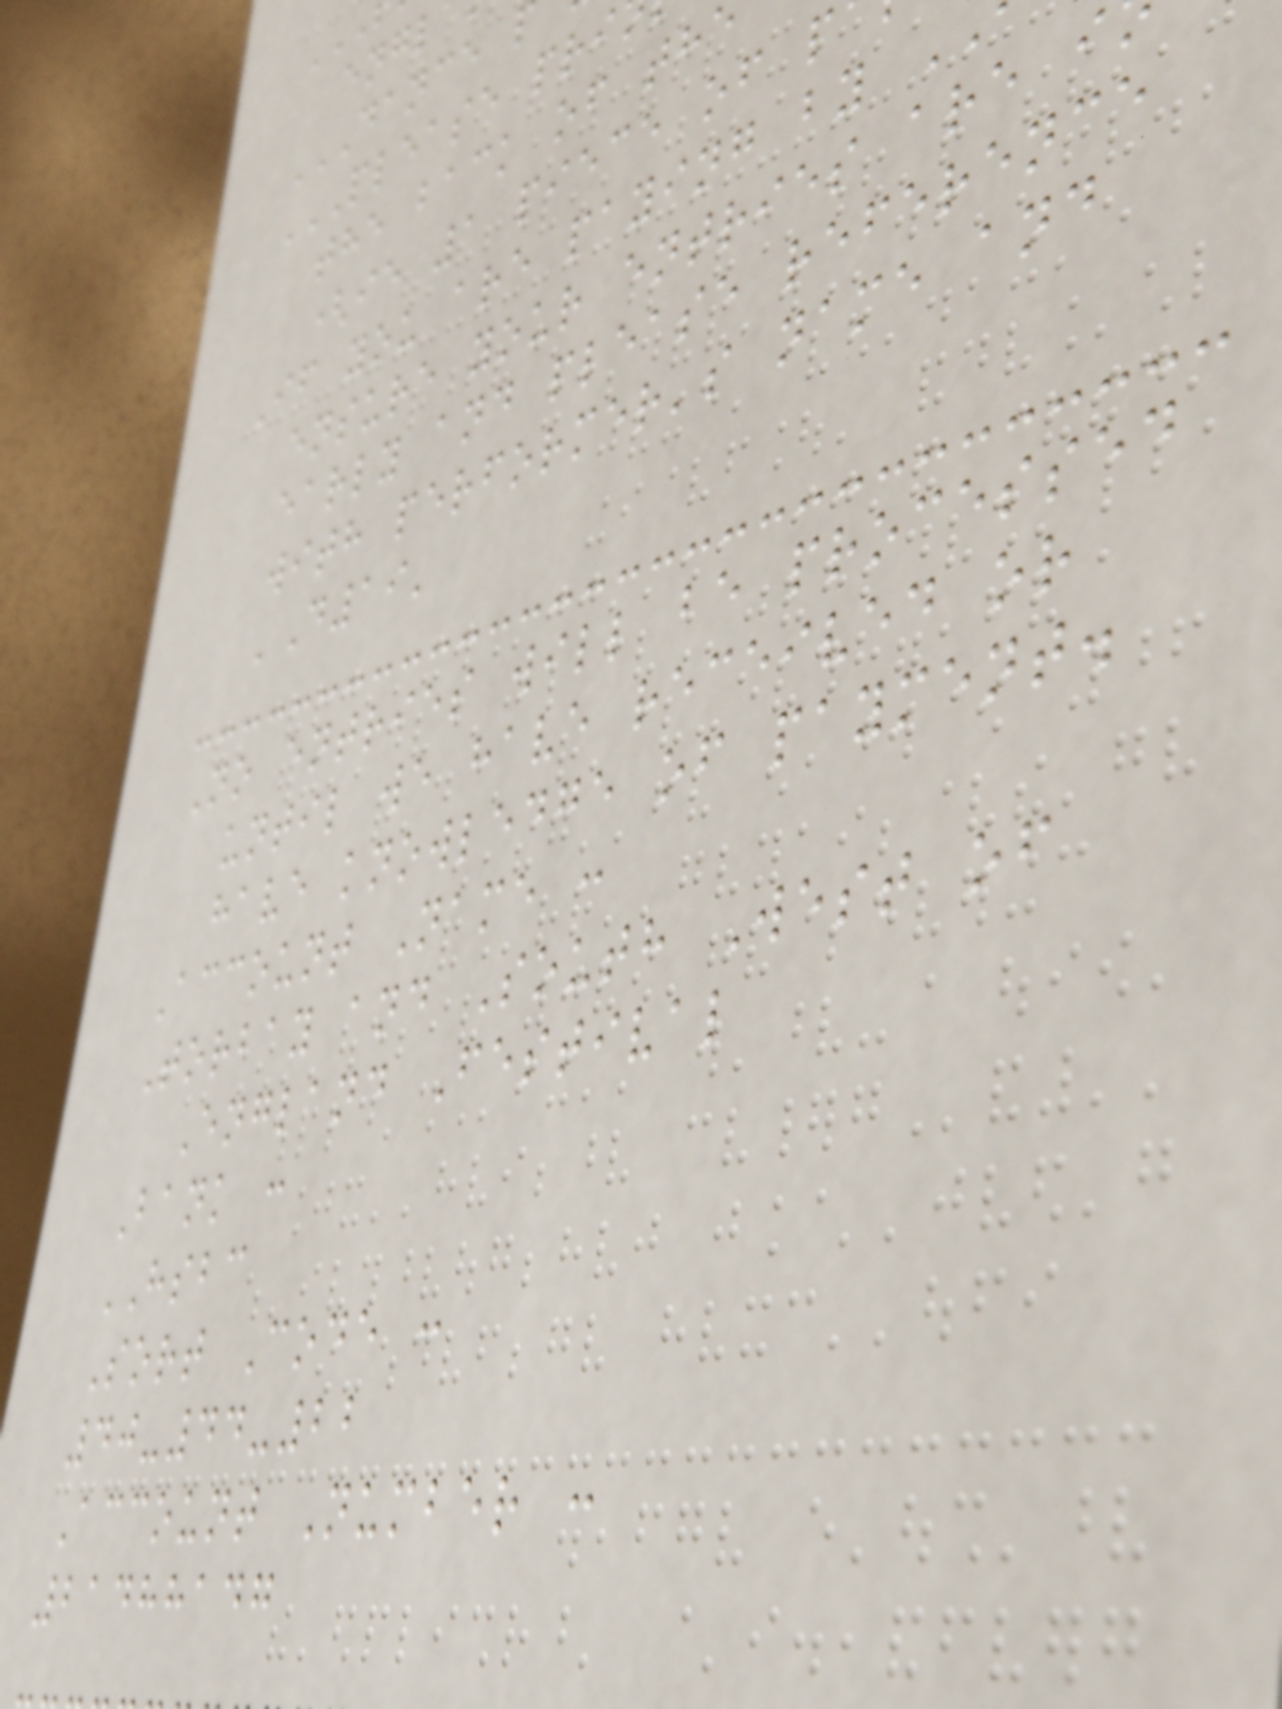the back of
(ie 1 piece of p
If you are paying by
ensure your entries are i
early and please reference
with performer's name and
'D19'
No entries will be processed
until we have received or
have knowledge of payment.
Account Name :
Torbay and South West of
England Festival
Bank :
HSBC
Sort Code :
40-44-22
Account Number :
21488147
